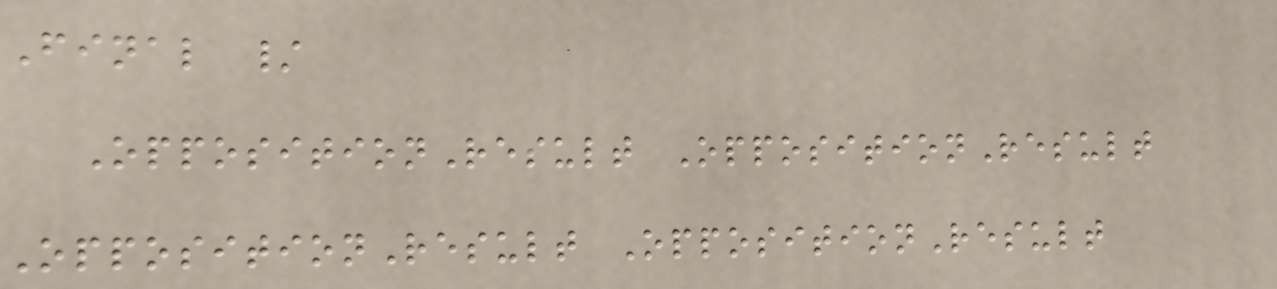Final /
OppositionResult OppositionResult
OppositionResult OppositionResult
